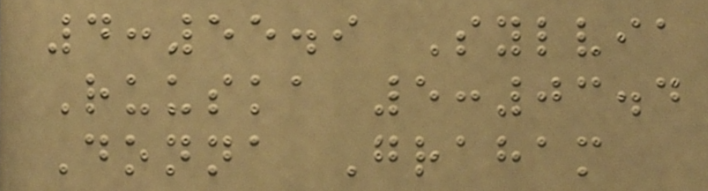4:55.9 Sylvia
Ruuska 5:03.4
Donna Graham
